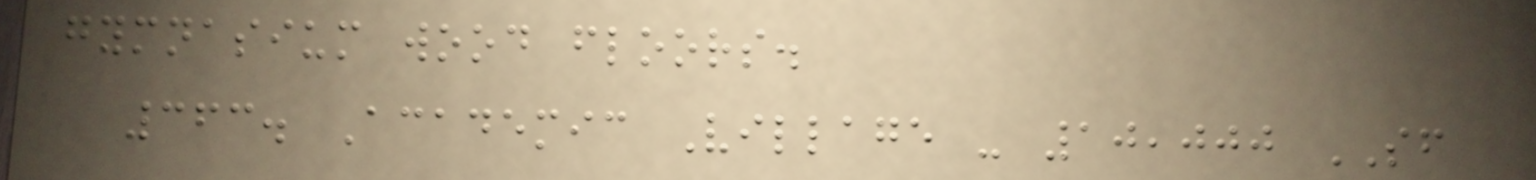gymnasium wood floors.
363. Academic Village - 10,000 SF
